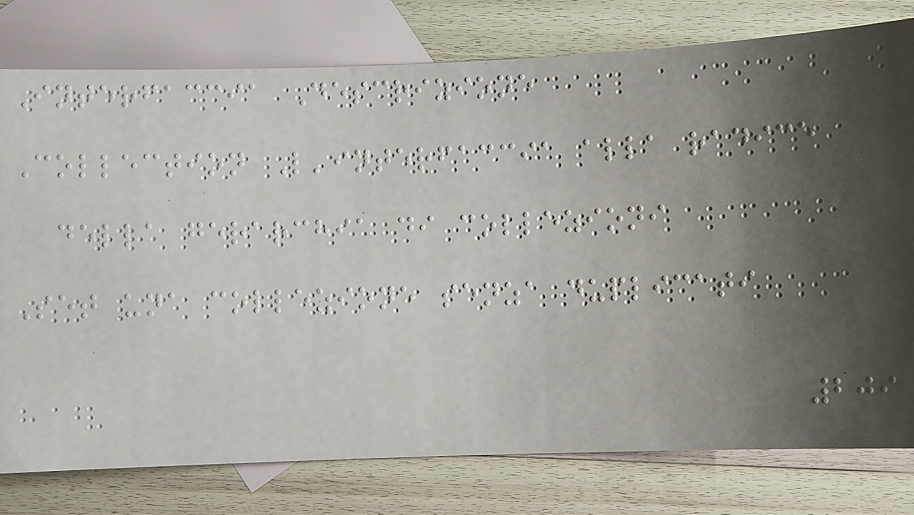Interfaccia Descrizione
Collection L'interfaccia alla radice
della gerarchia di collezioni
Set una collezione senza duplicati
209
